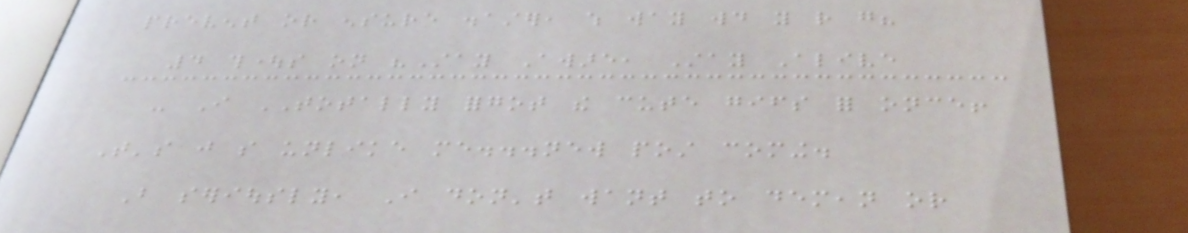prevent or ensure disaster, which way would you rather go?
4 thoughts on "Stay Aware, Stay Alive
- I TOTALLY forgot the cute gifs for once!
That's just so unlike me...new post coming.
But seriously, I don't want to demean or
